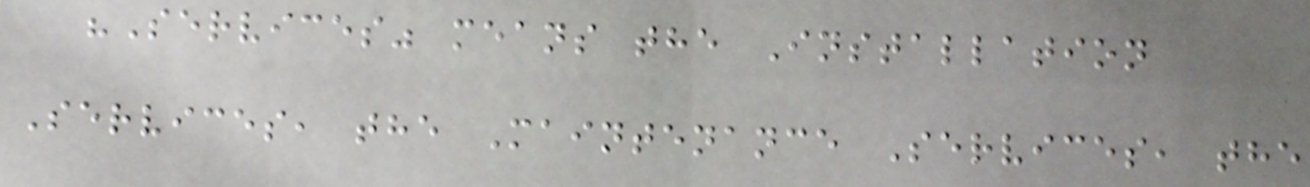"Services" means the Installation
Services, the Maintenance Services, the
